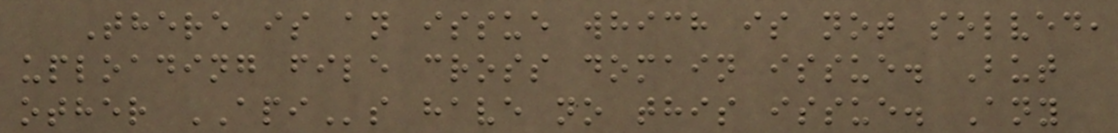There is an issue which is not solved,
uploading file cross domain issue. But
other APIs have no this issue. Any
